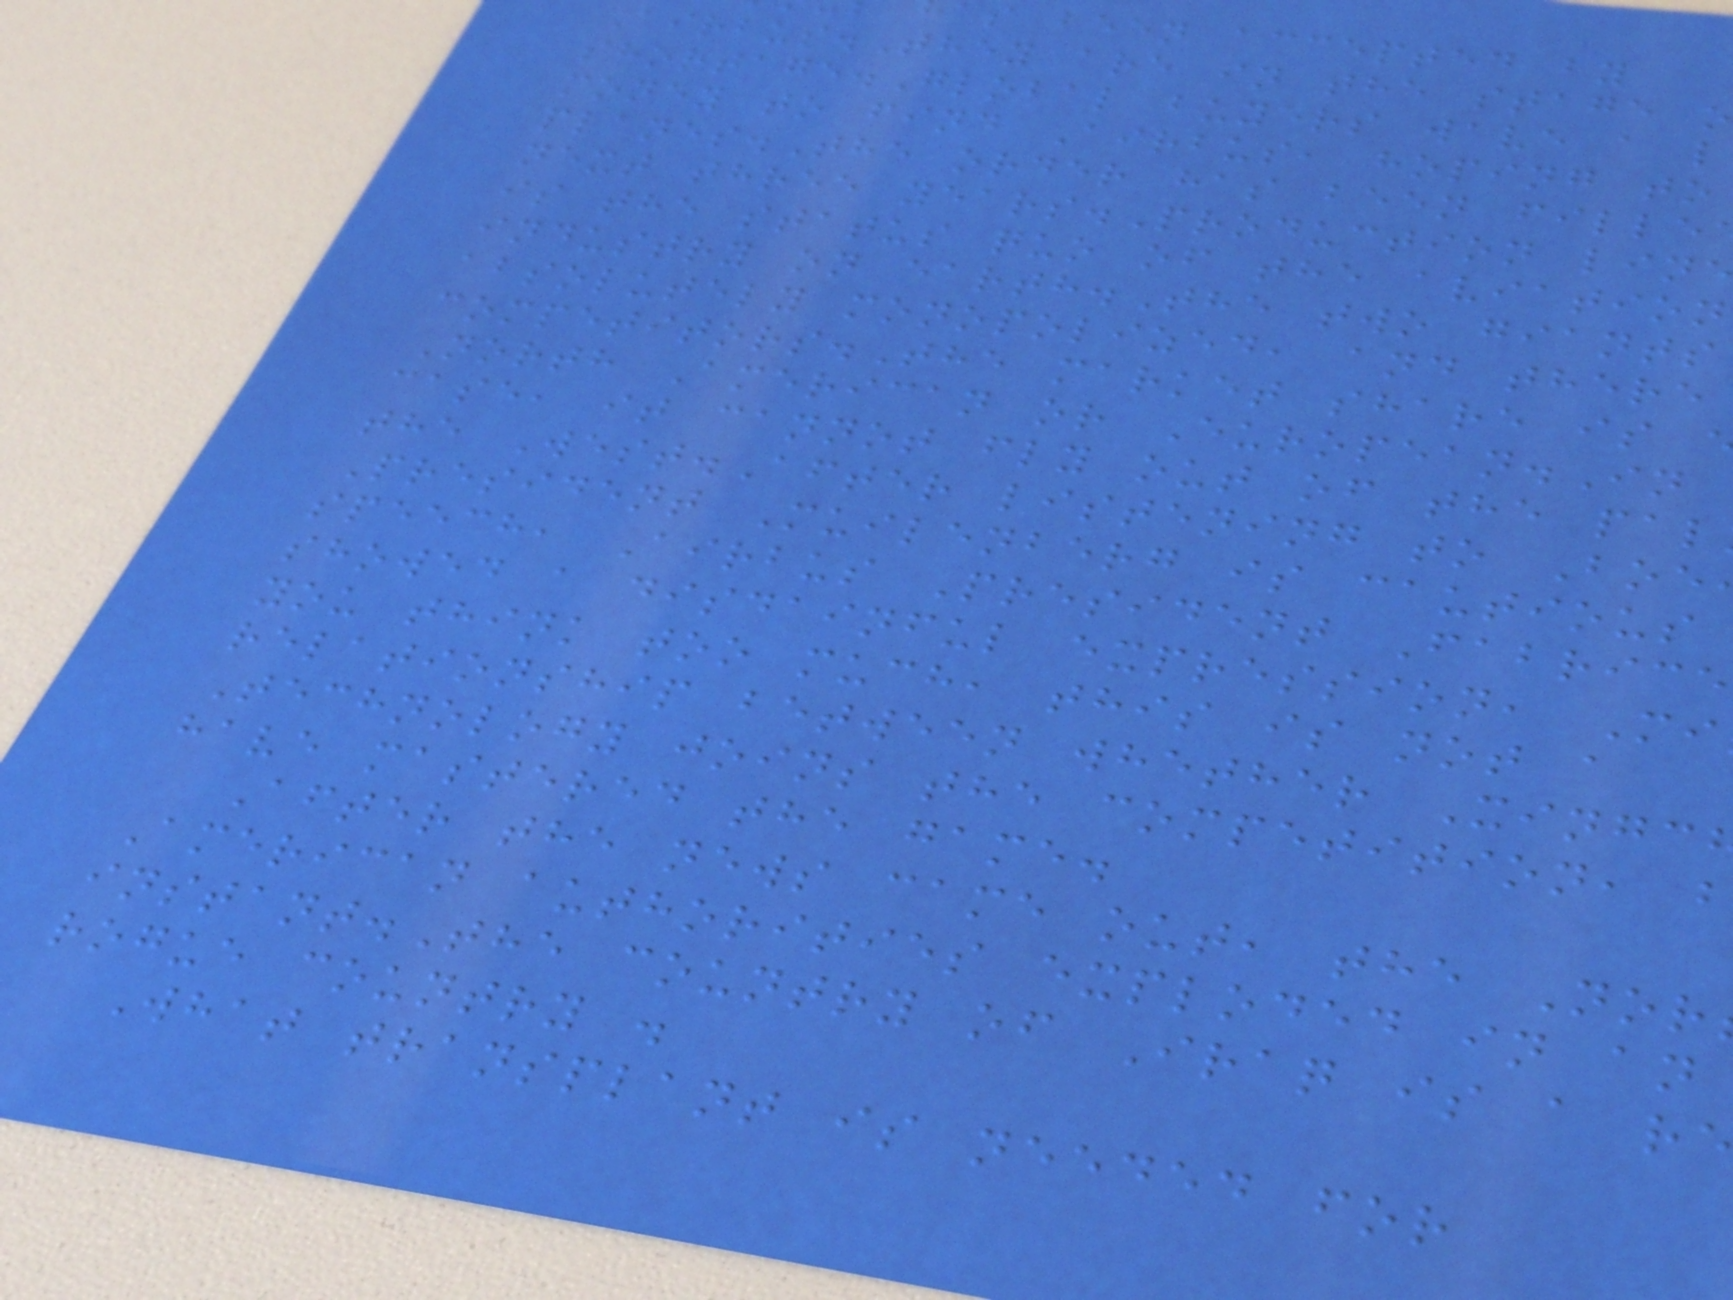s been accepted by
Airbus.They are in the stage o
shortage.Global buyers wave a l
money to find Airbus, hoping to
planes.The order has been fille
next three years.Production lin
is the status quo of the aviation
industry on earth.The two giants
absolutely monopolized, and there
competitors.The market share is
North American or European.In
case, it cannot fly out of the pal
the West.After listening to Boe
President Muilenberg is cautious
speech, Airbus President Fabrice
showed a disdainful expression, Mi
you think too much, this is not a
relationship between whether Xingc
Technology joins the competition, b
have mastered the game.
After the news came out, the Nor
American authorities exploded in an
instant.The country of Iraq is a r
rogue country .
What transplant is needed for
